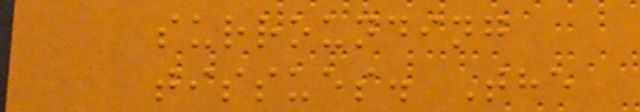surrounding
tissues. The
